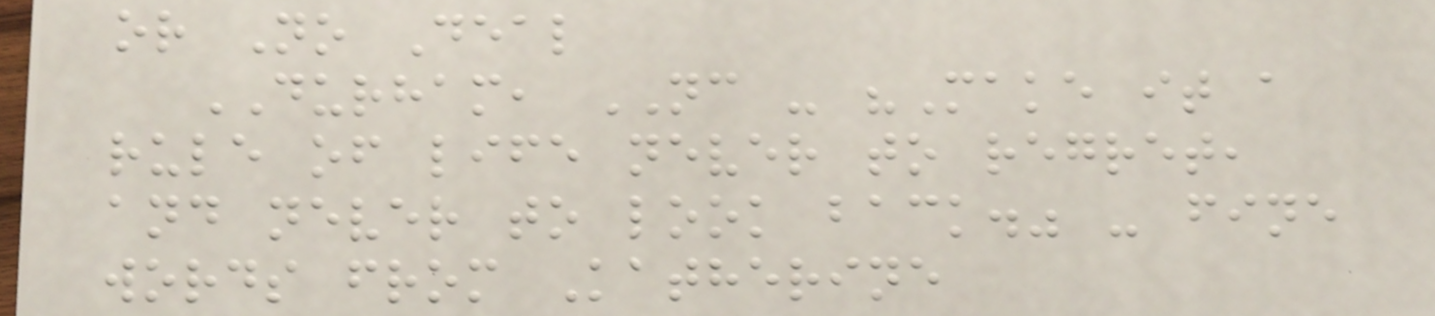or No Deal
DURHAM, NC - "Make it a
rule of life never to regret,
and never to look back." - fine
words from Katherine
